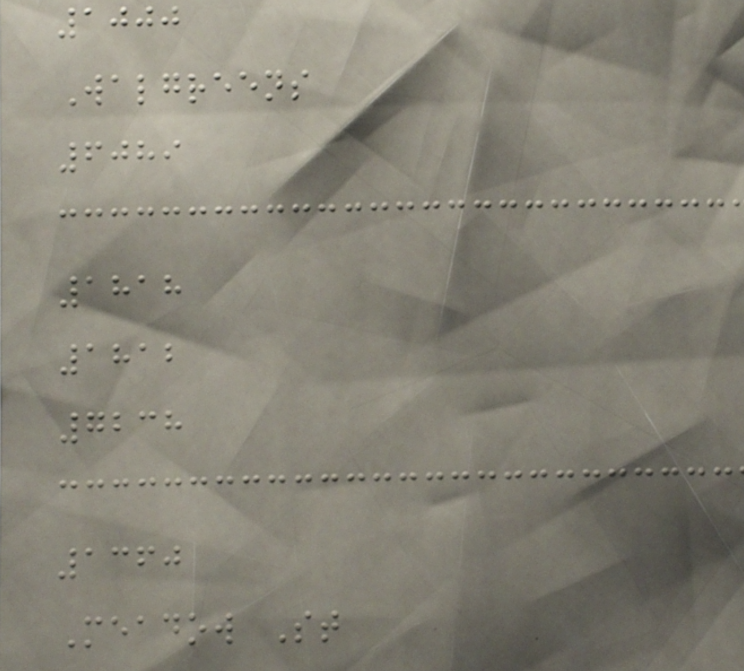1000
Walgreens
6089
1818
1812
7238
1360
Meadow St
